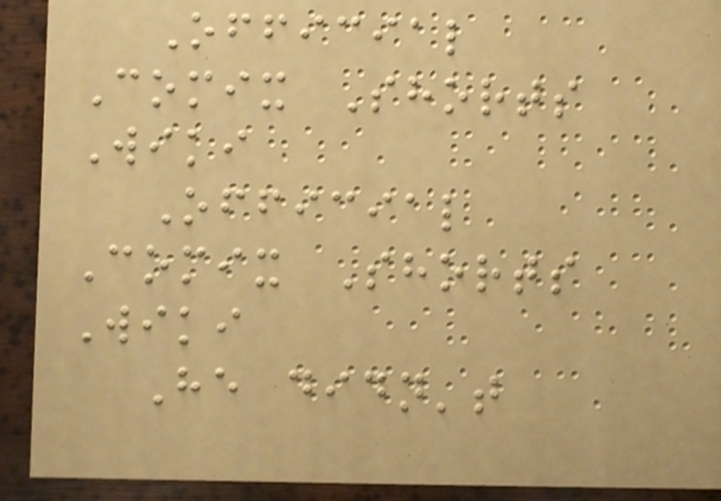Official
Comix Shorts
Wiki
Official
Comix Shorts
Wiki
He didn't
